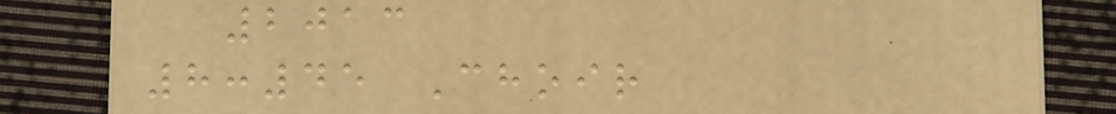2013
8:45 Choir
